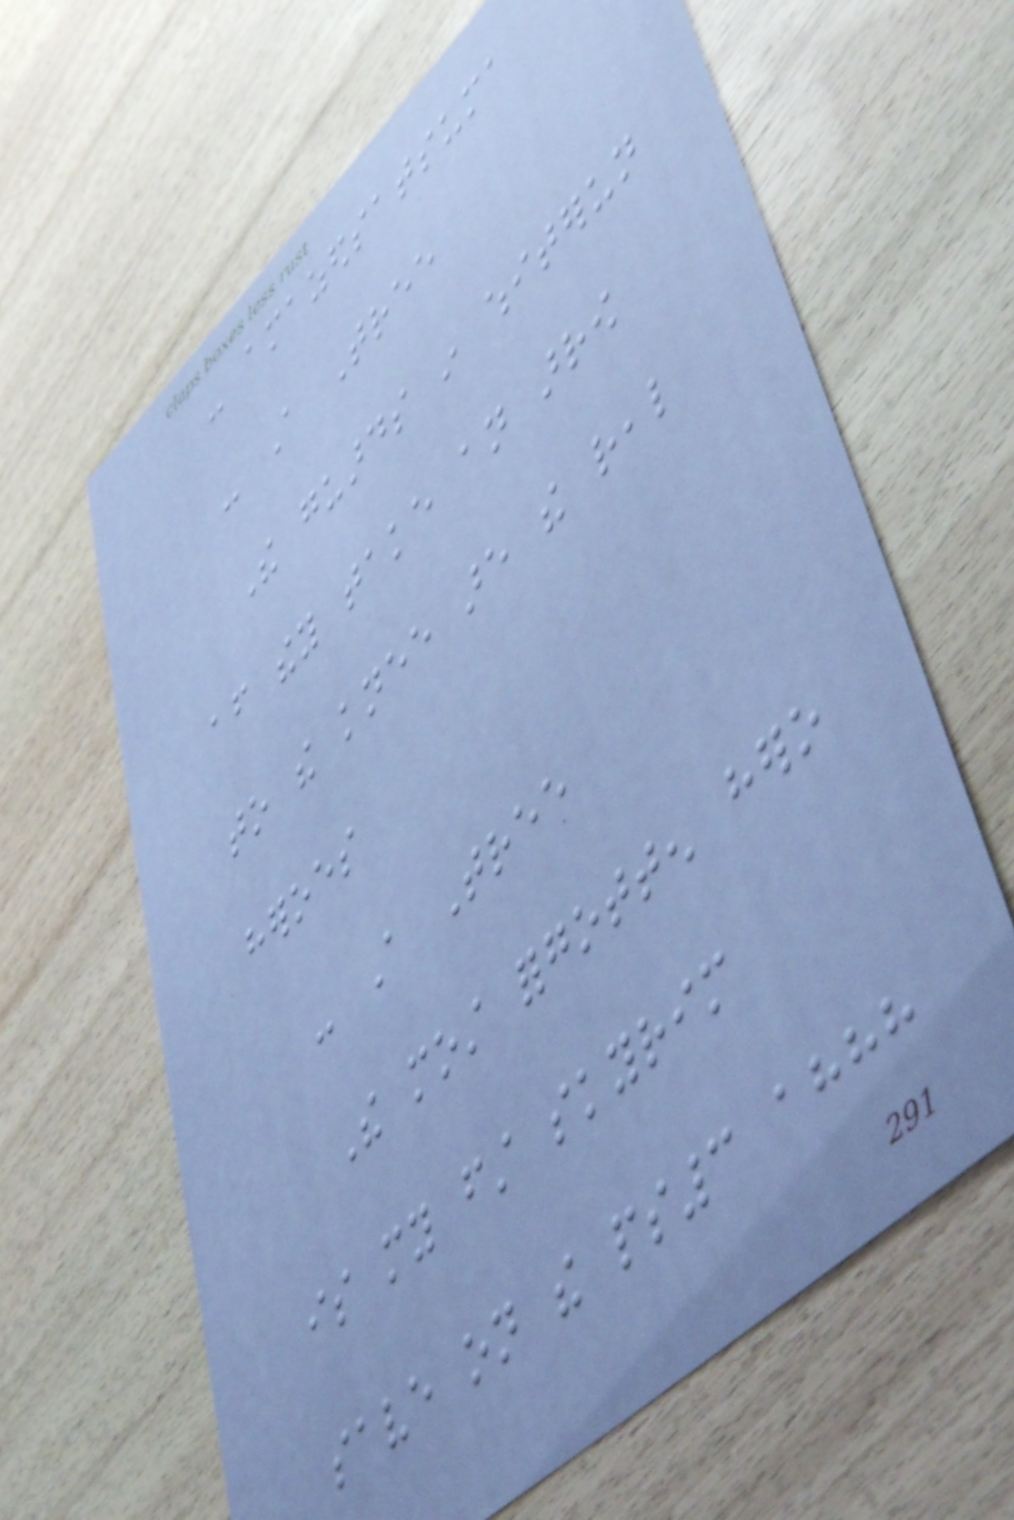- amazedsatsuma
- A Tree
The guards in whiterun
after they take an arrow
to the knee are the real
heroes
- A Tree
The most forgotten hero
is my first skyrim
save on the ps3 ahhh
